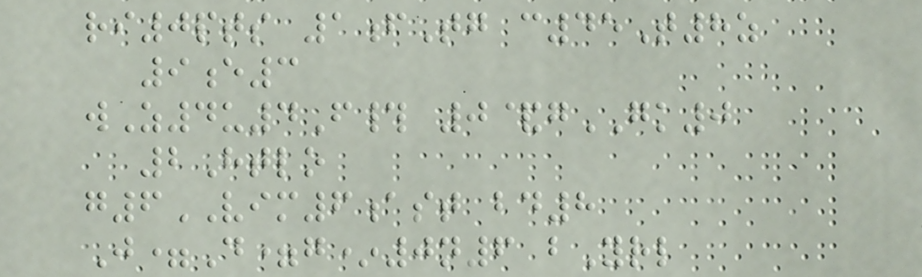ri0pts 1fTg c45T8z
9e3
wZ4u4F# 0&gGK0
2Htlo
g6VIM6ast bd8
J=D=g*0n6 bYrl
